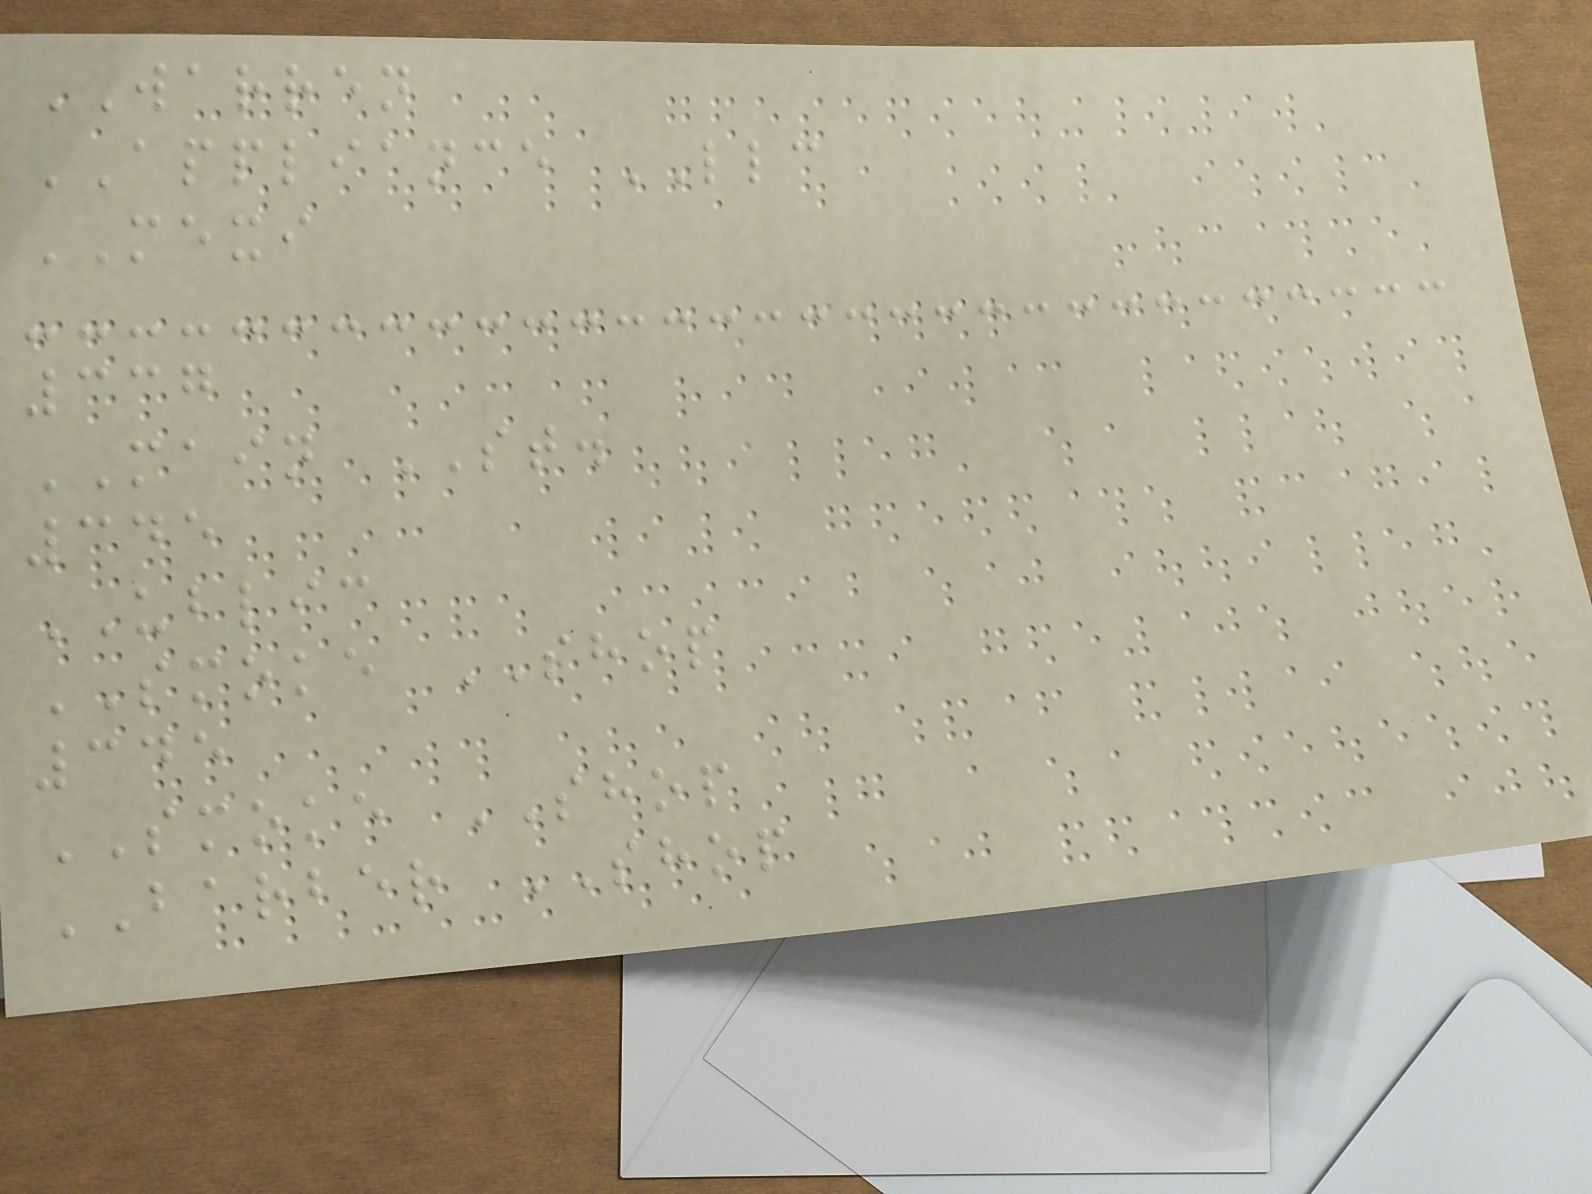WARREN
APPLIANCE LLC
MEXI
337
MAIN ST.
345
UBLIC
SMOKE SHOP
345
SMOKE SHOP
BARBER SHOP
